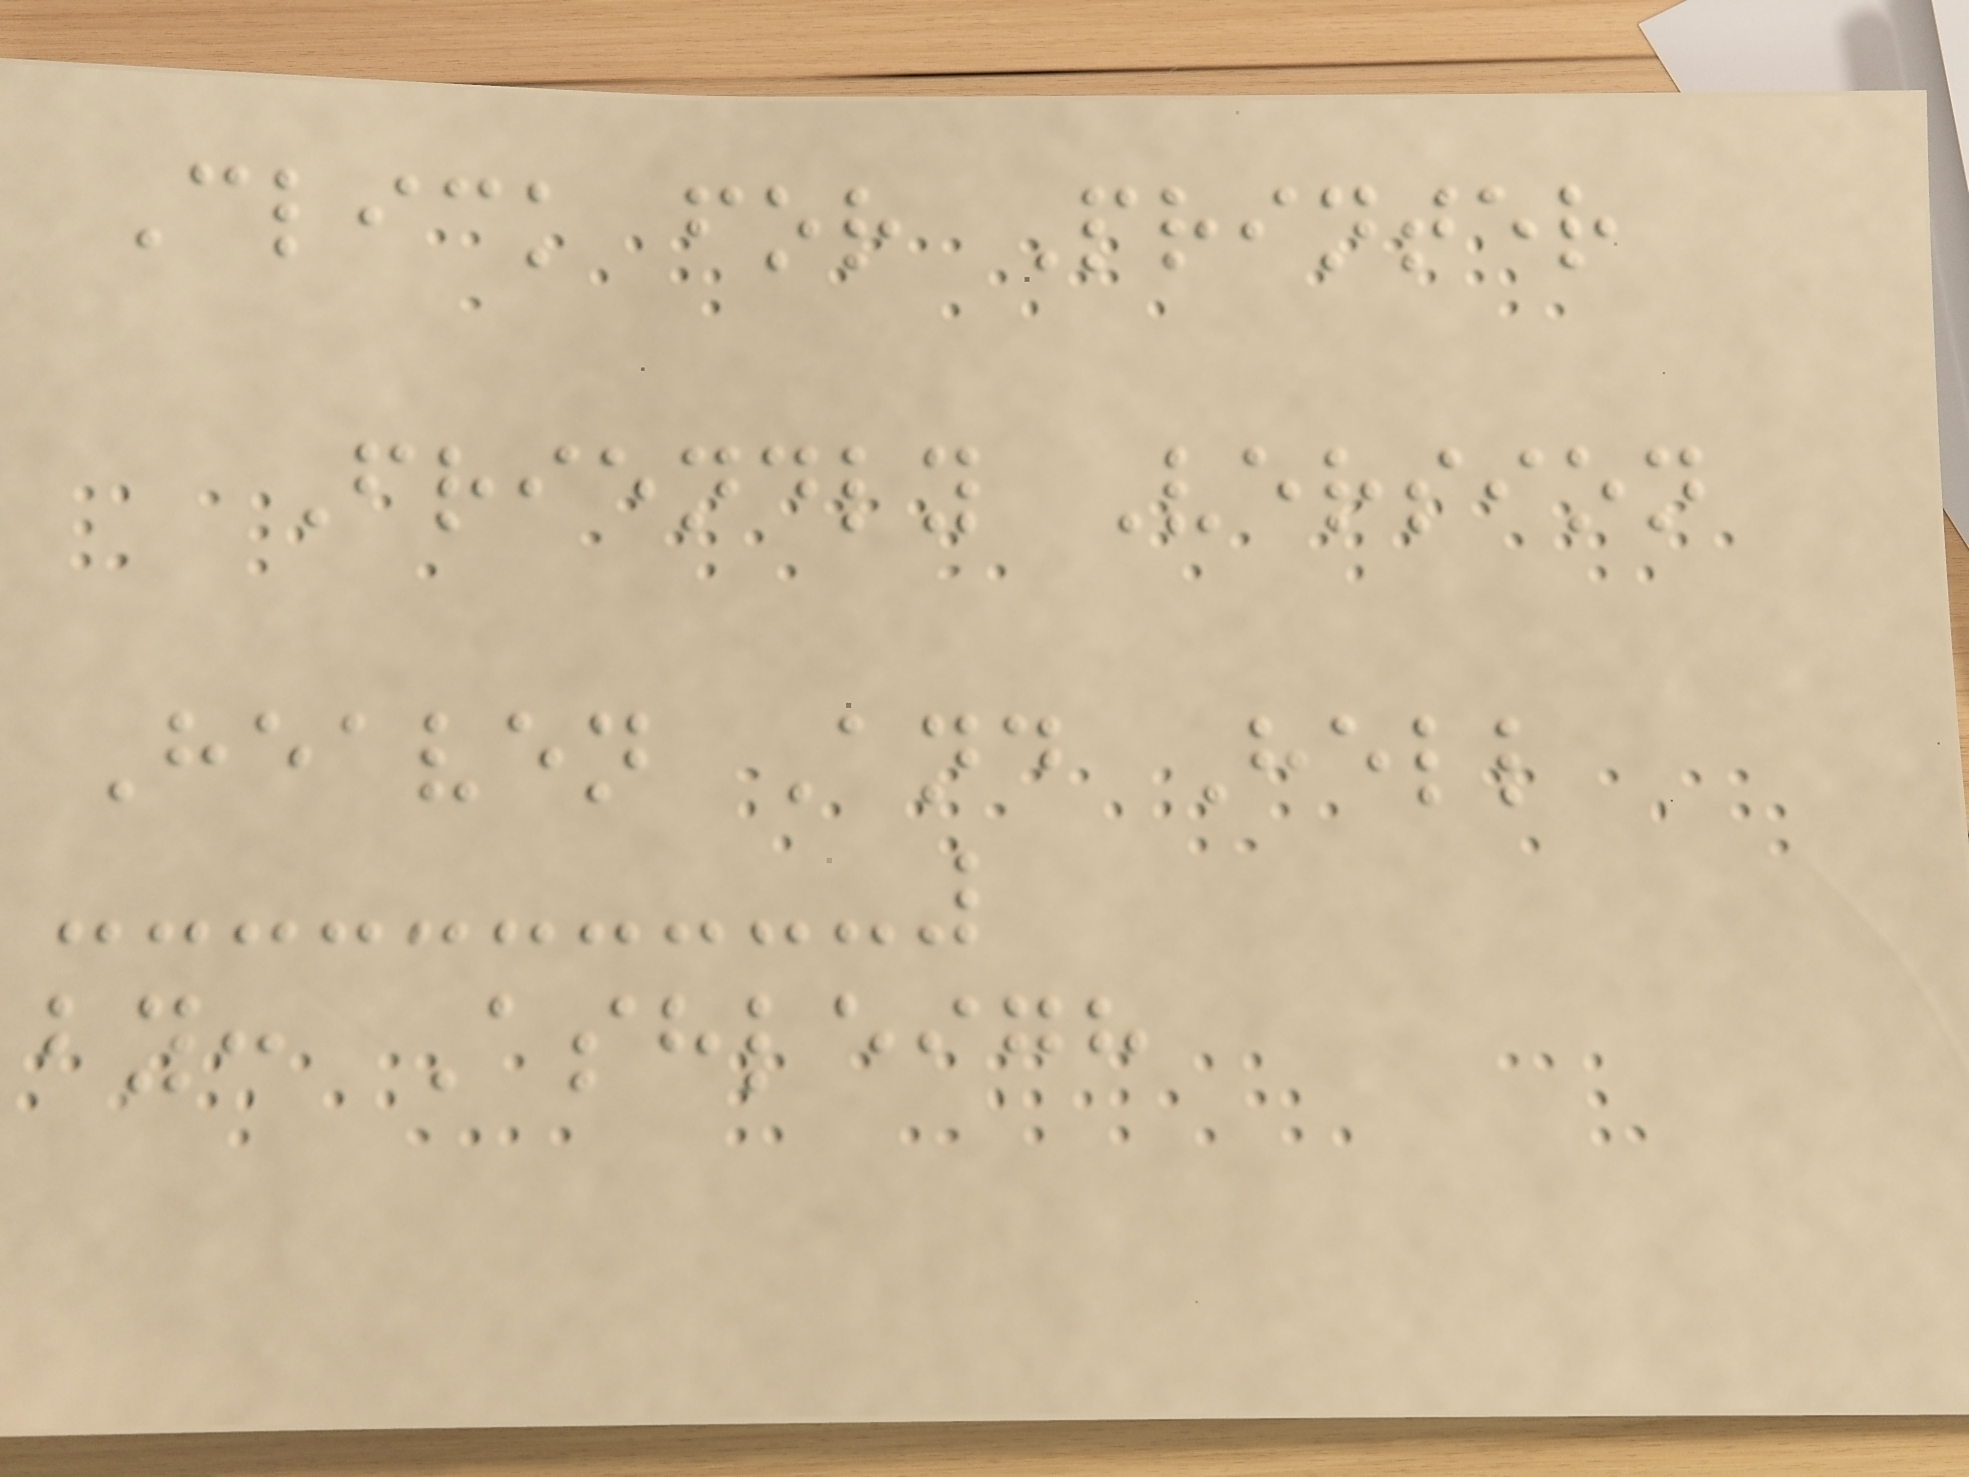Click for Printer
Friendly Version
Heaven And Hell
by: Ashleigh
